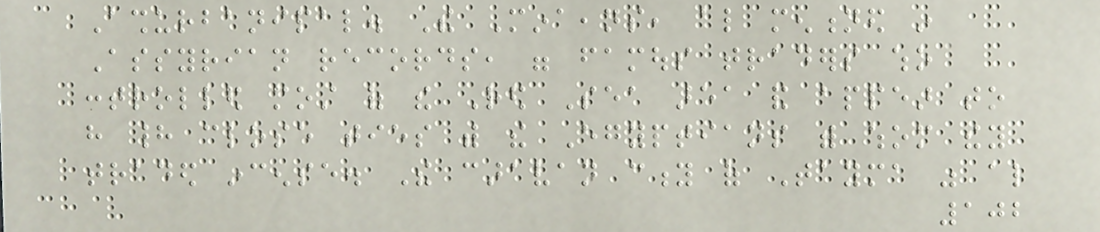Ashurbanipal. The Minaeans, also mentioned in
Assyrian records, were famous traders who
controlled most of the Red Sea area and appear to
have had close ties with the Egyptians with whom they
traded incense. The caravan city of Tayma was also
102
